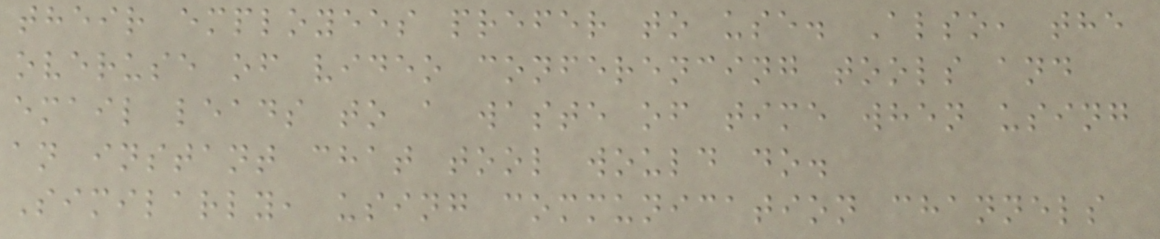their employees prefer to use. Also, the
overuse of video conferencing tools and
email leads to a waste of time when using
an instant chat tool would do.
Similarly, using communication channels
